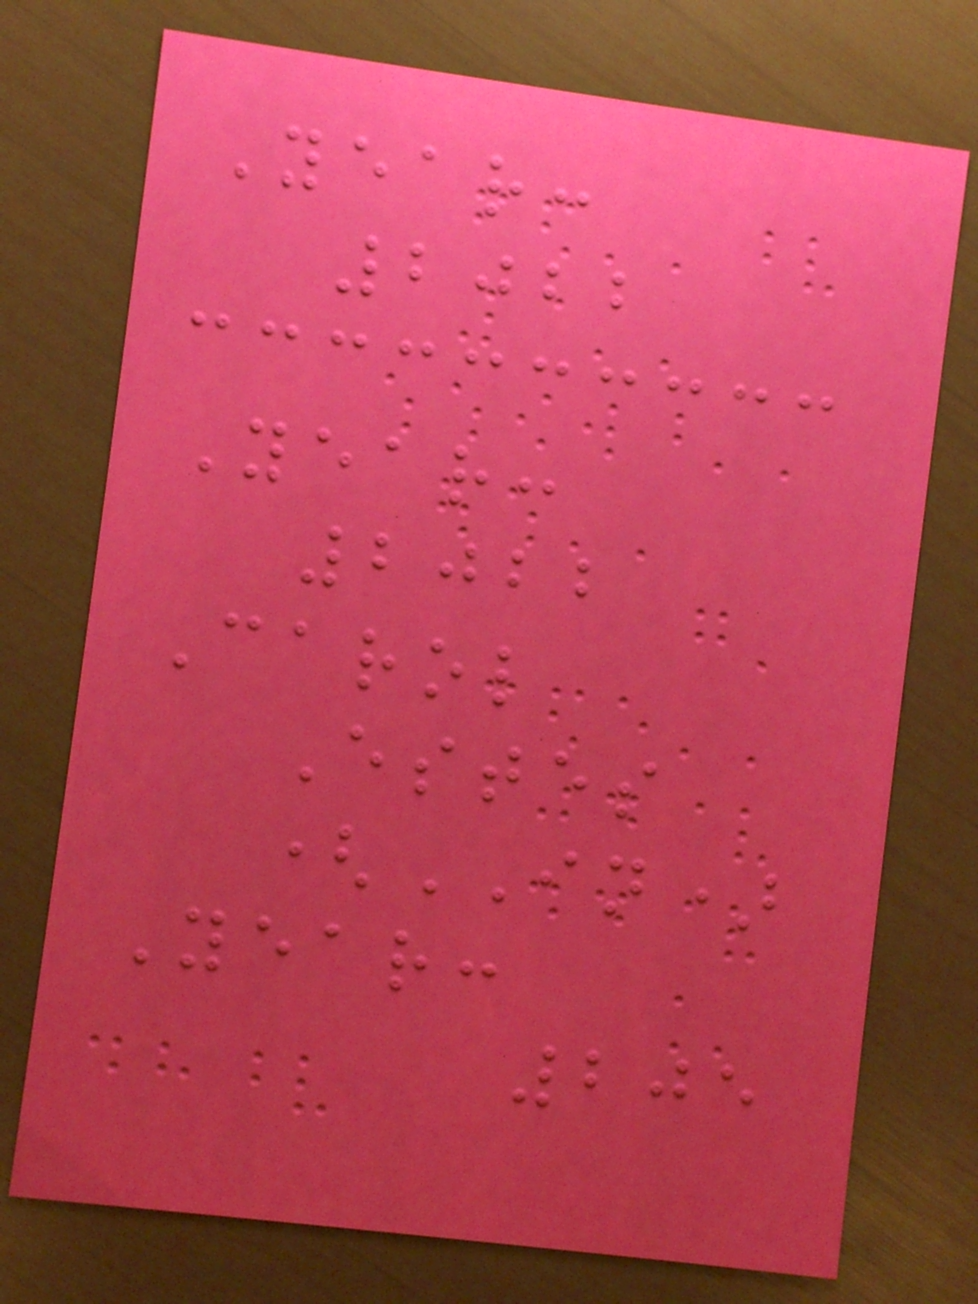Year:
2022
Year:
2022
Carol
Estes
(IN)
Year:
205
